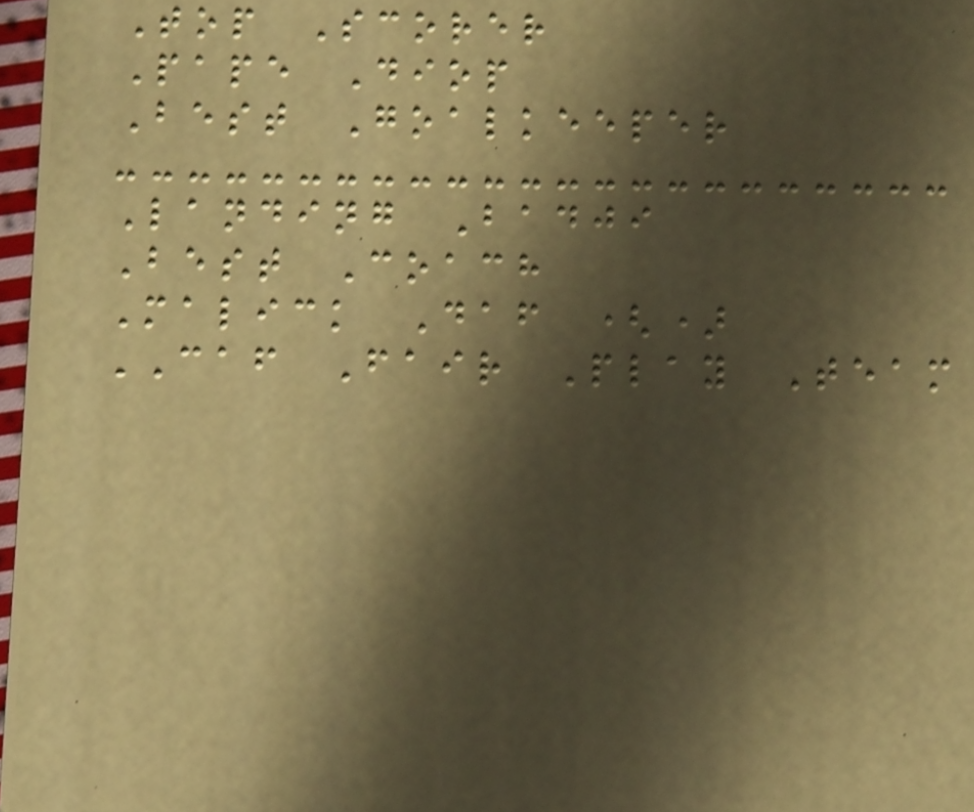Top Scorer
Pape Diop
Best Goalkeeper
Landing Badji
Best Coach
Malick Daf ()
CAF Fair Play Team
